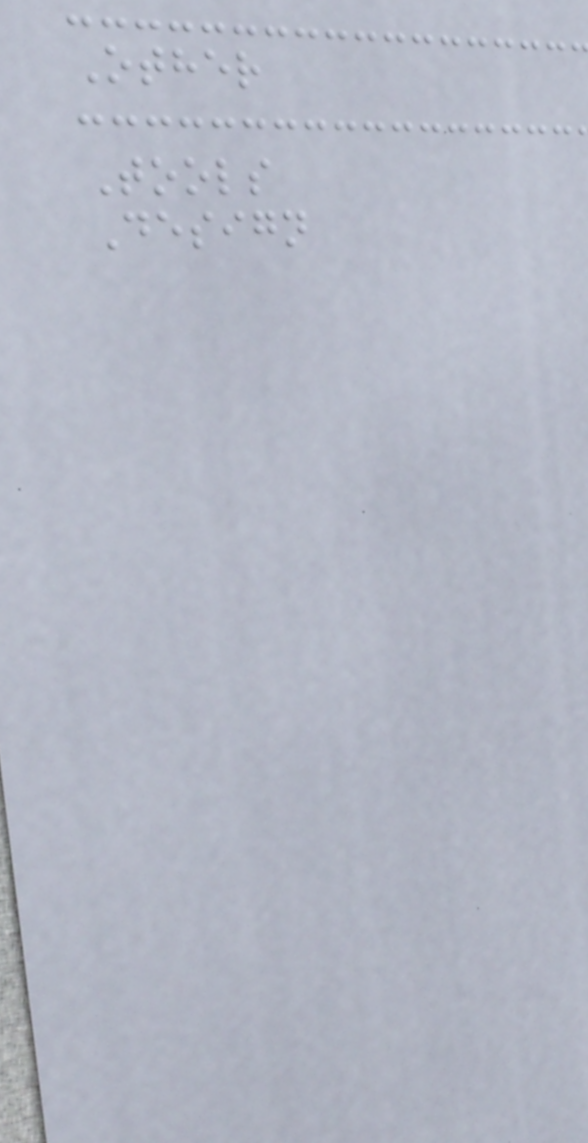Other
Tools
Design
